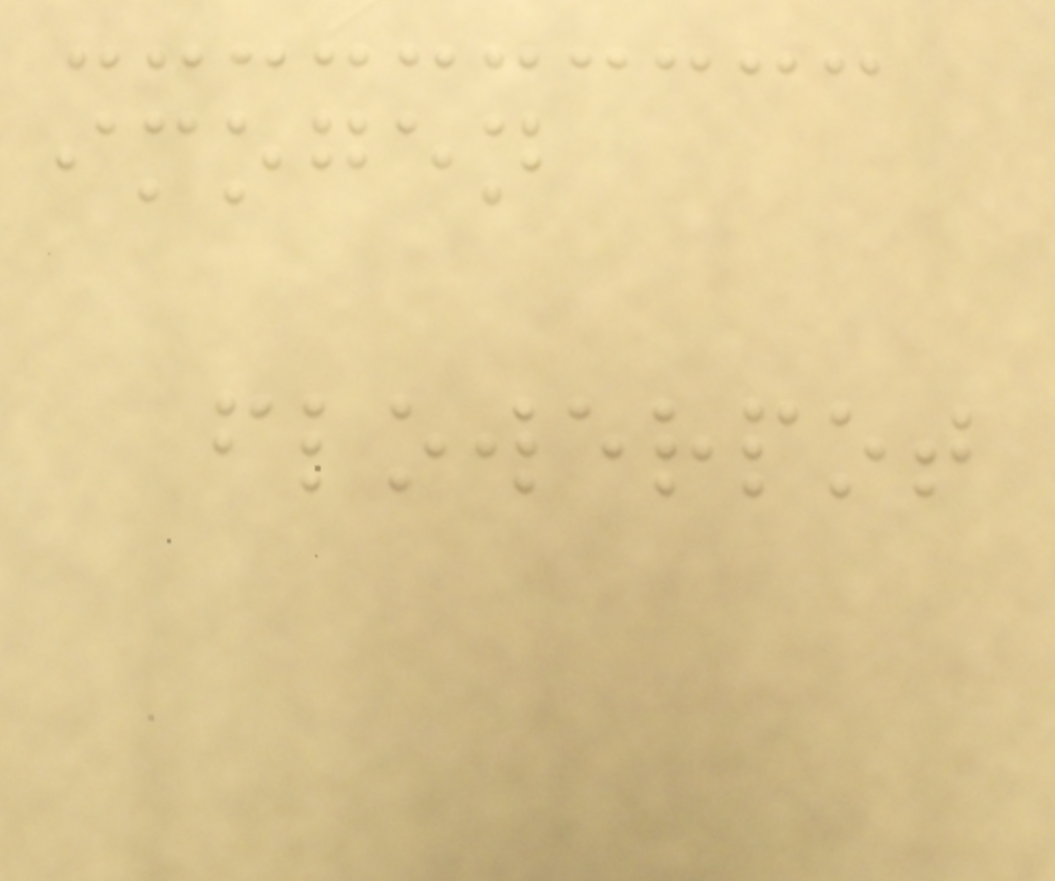imogen
flowerpot
